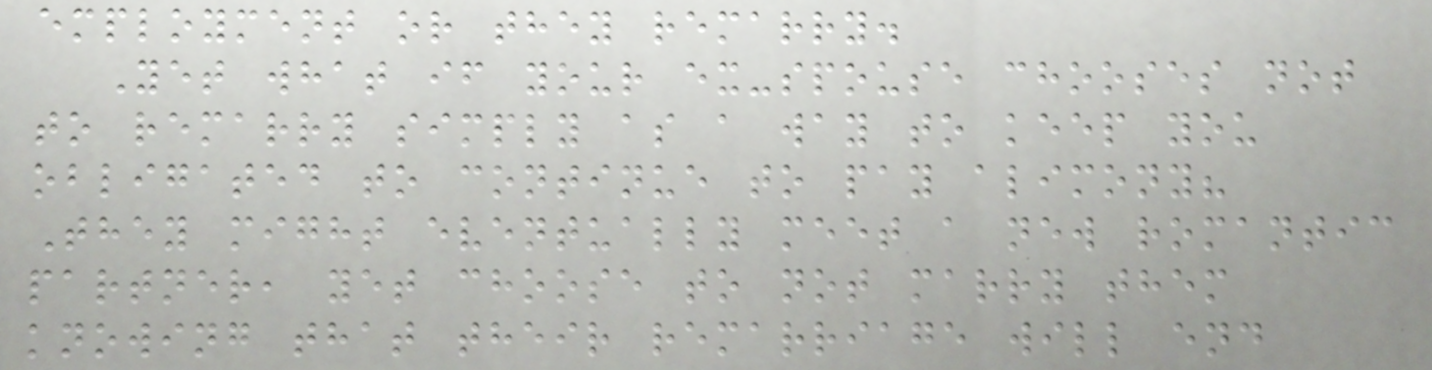employment or they remarry.
Yet what if your ex-spouse chooses not
to remarry simply as a way to keep you
obligated to continue to pay alimony?
They might eventually meet a new romantic
partner, yet choose to not marry them
knowing that their remarriage will end
